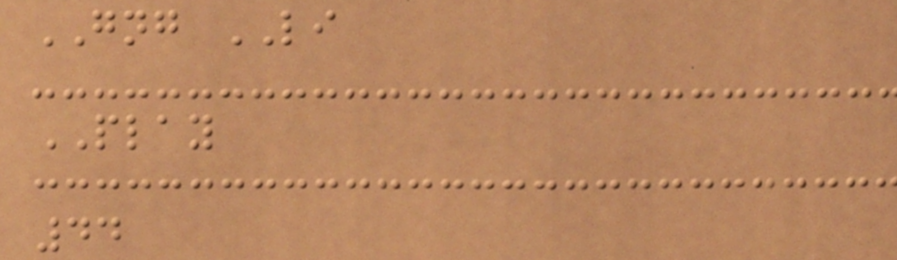GNG LI
PLAY
44
